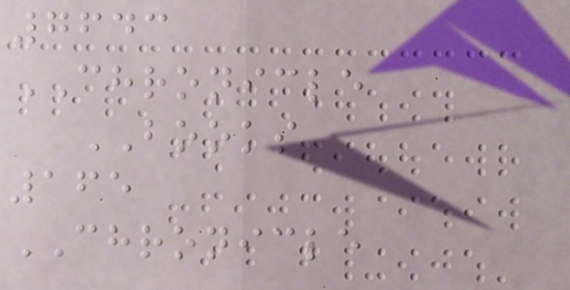7643
CHRONICLE
BOOKS
165
CHRONICLE
